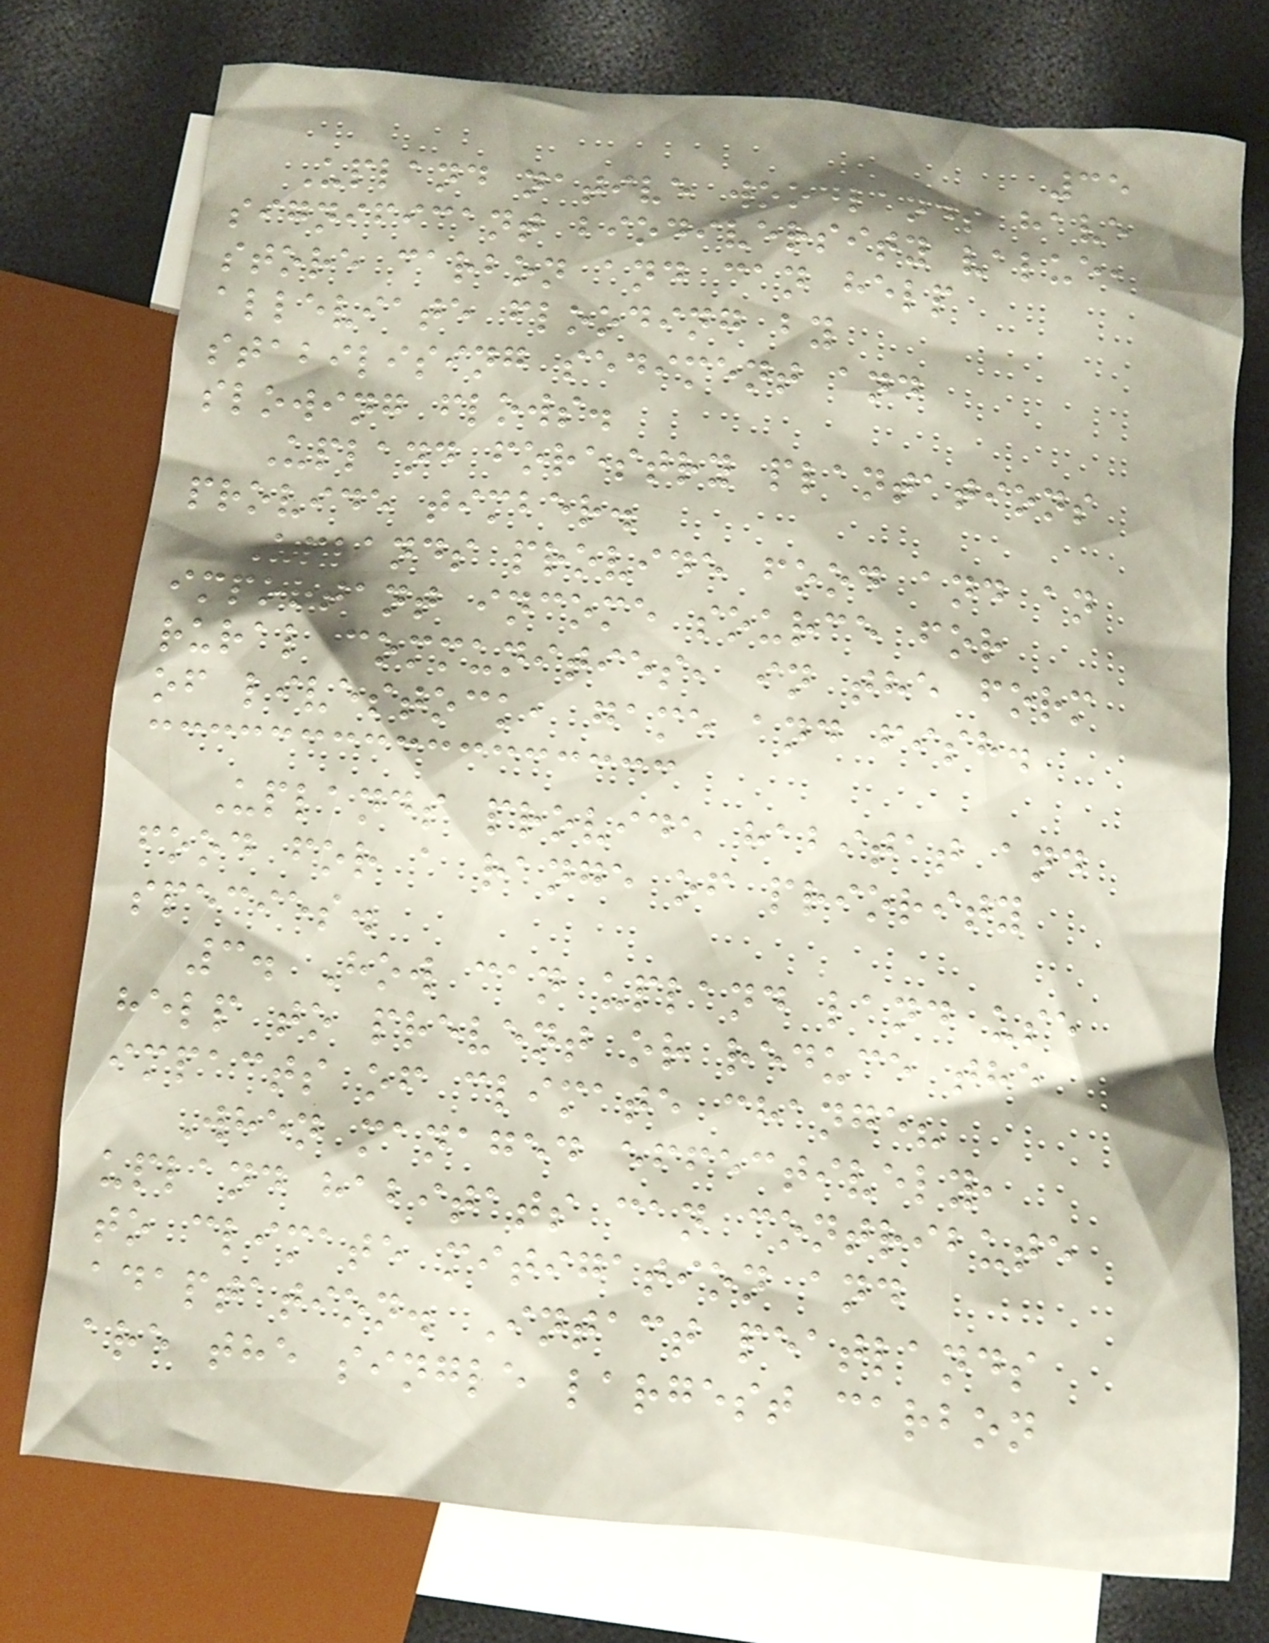35
Upland native woodlands have
significant biodiversity value,
store carbon and can help
alleviate flooding by
stabilising sediment and
slowing flows.
Upland forestry plantations
provide timber.
Uplands provide food and an
important income source for
rural communities, in the form
of livestock, game and fish.
Uplands provide habitat and
food for a range of priority
species.
3. How can upland land use
help to prevent or reduce the
impacts of climate change?
When managed effectively,
upland habitats can contribute
to climate mitigation and
adaptation. Intact peatlands
are the single largest carbon
